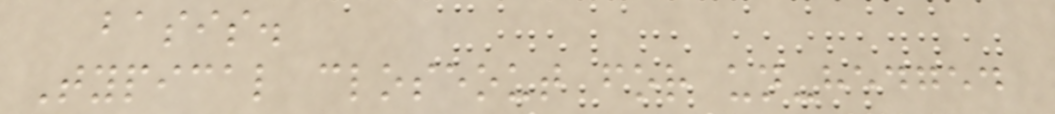basis.
Typical closeout for un-hedged
